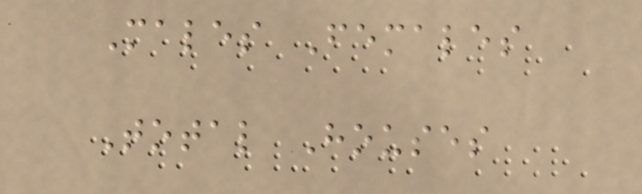Males Females
Total Houses
